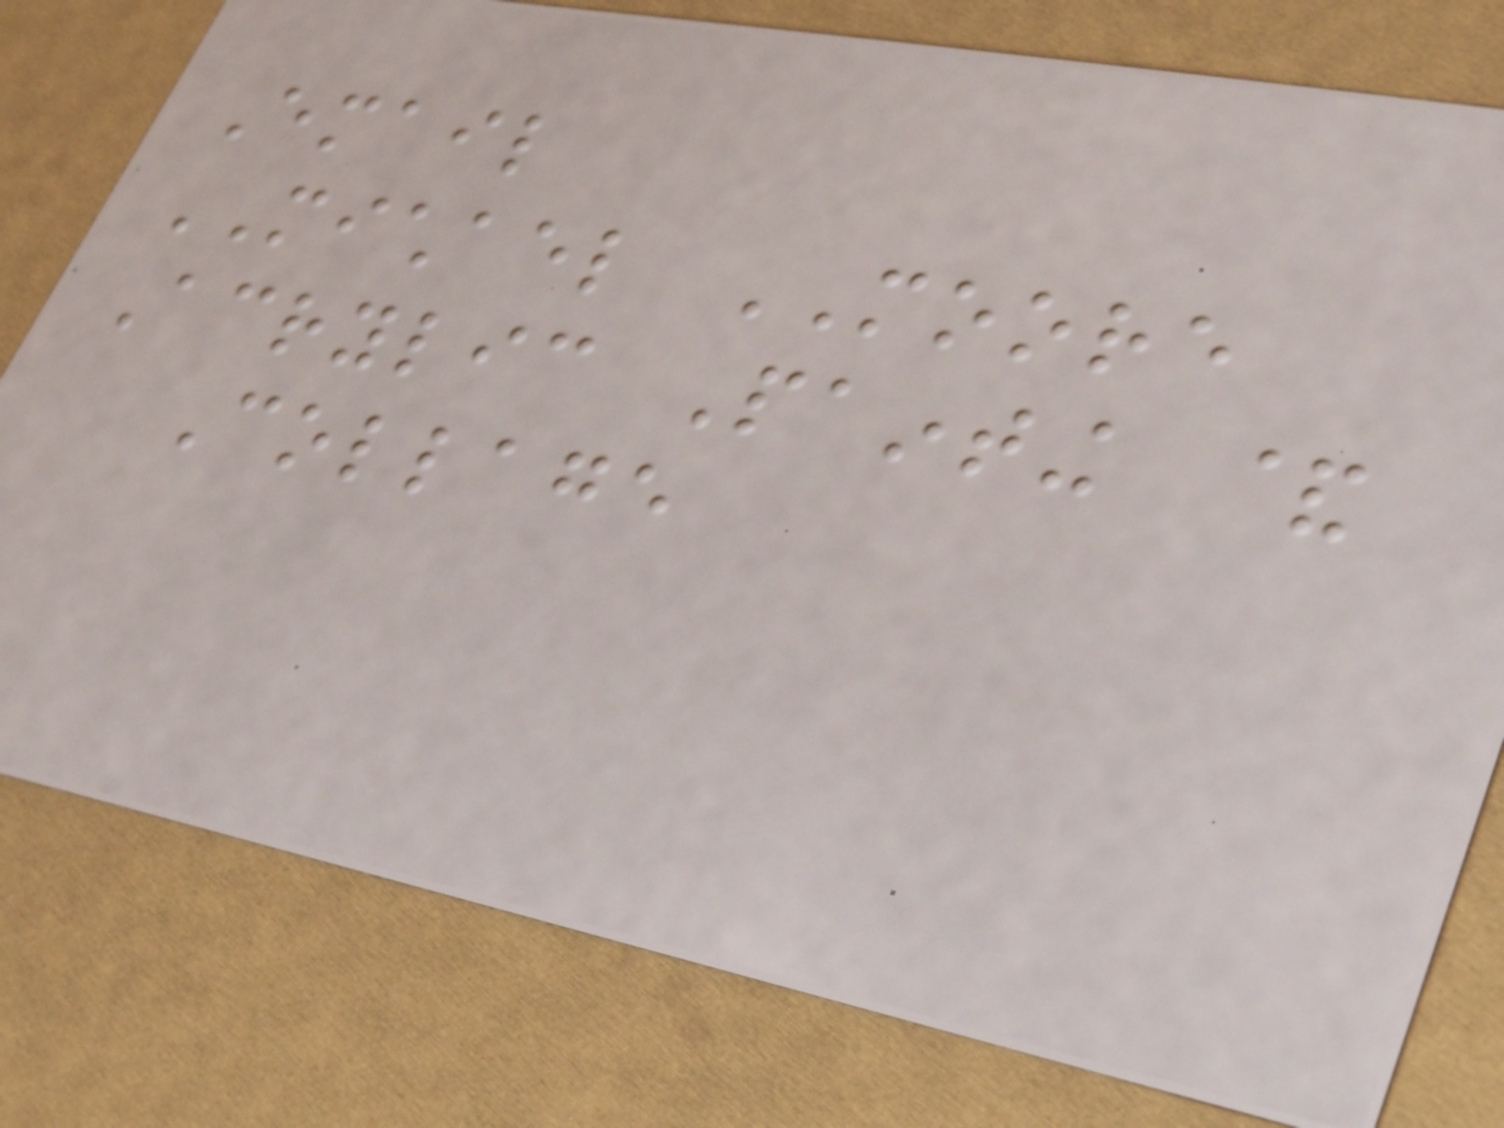Email
MICHAEL MOORE
Acrylic Painting &
Collage
